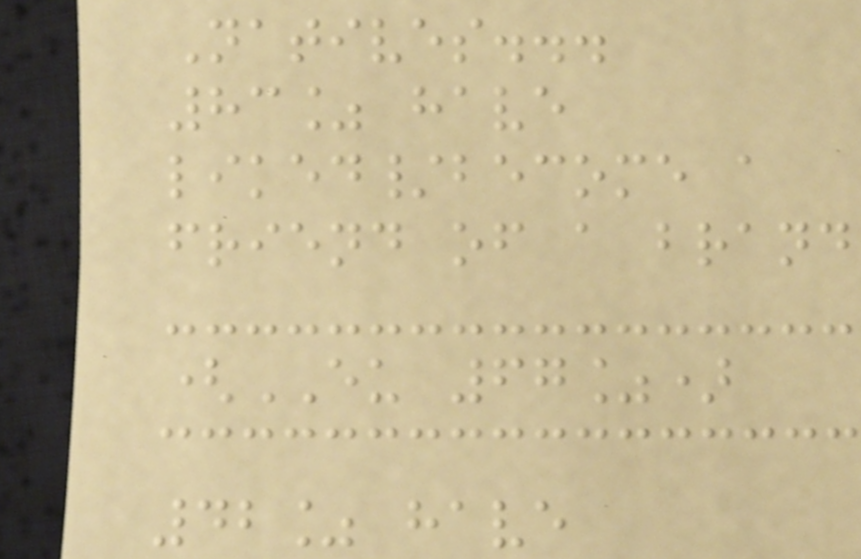Natives...
83% have
liked/become a
friend of a brand
(EU 67%)
42% have
